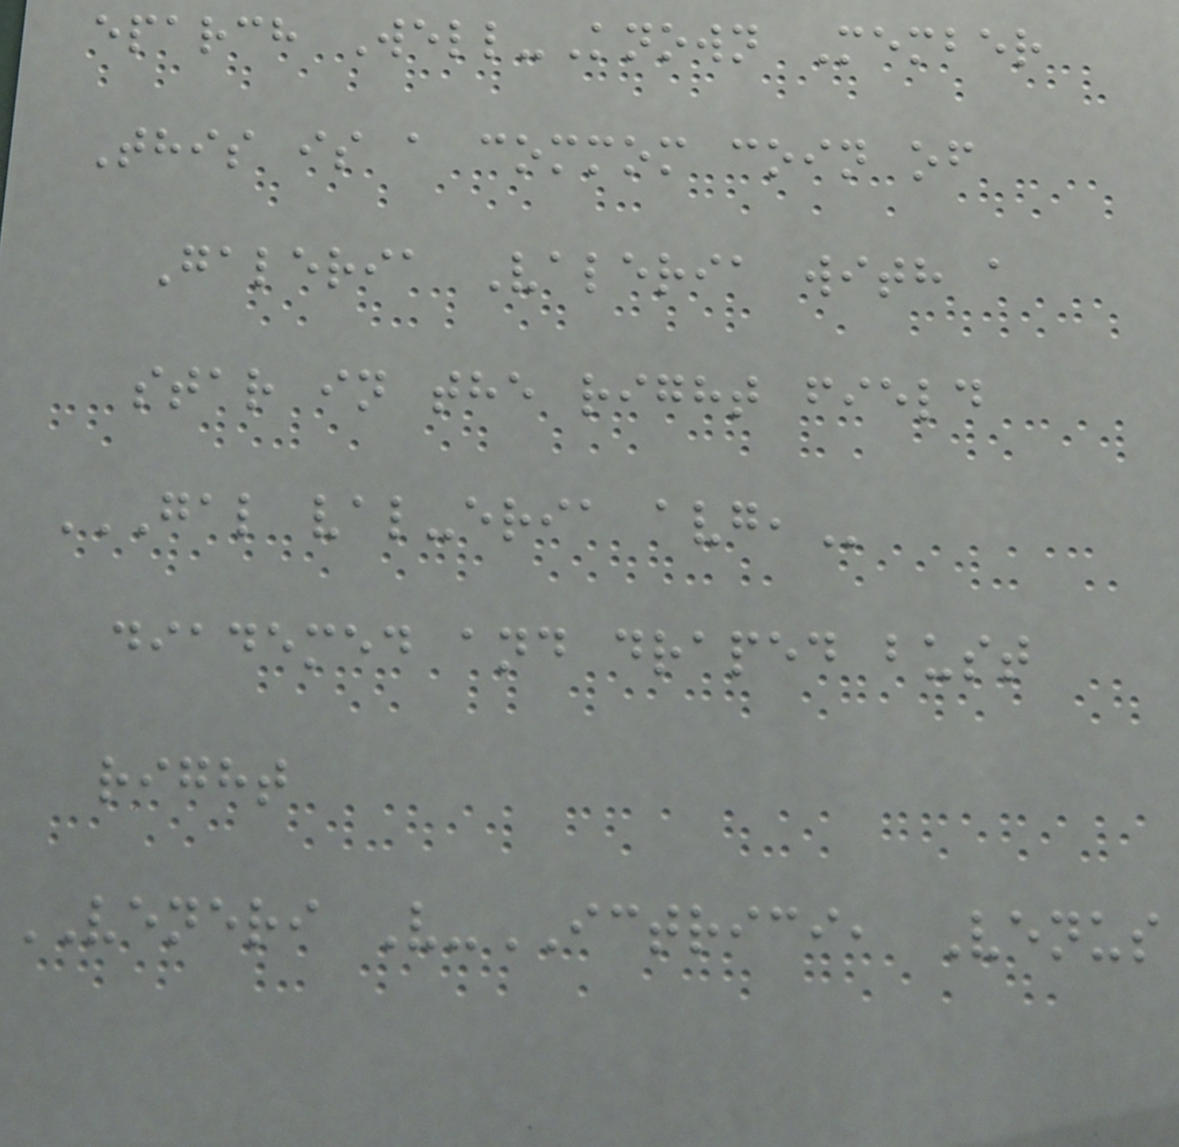eparch Well-Known Member
This is a commom coin of
Galeria Valeria with a
star in the right field
GAL VAL-ERIA AVG,
diademed and draped bust
right
VENERI V-ICTRICI, Venus
